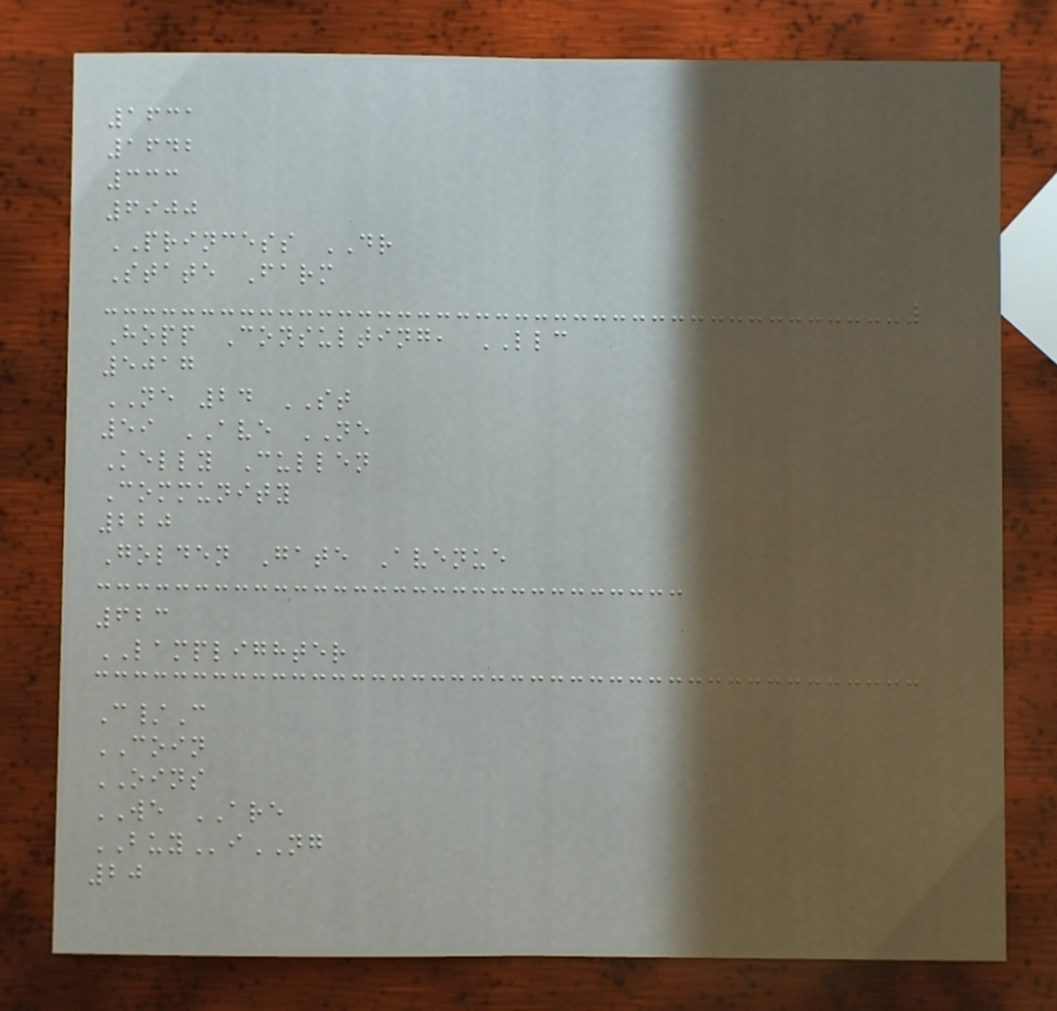1631
1642
333
6900
PRINCESS DR
State Farm
Hopp Consulting, LLC
5017
NE 24 ST
59 AVE NE
Kelly Cullen
Community
220
Golden Gate Avenue
623
LAMPLIGHTER
C/C
COIN
OINS
WE ARE
BUYiNG
20
